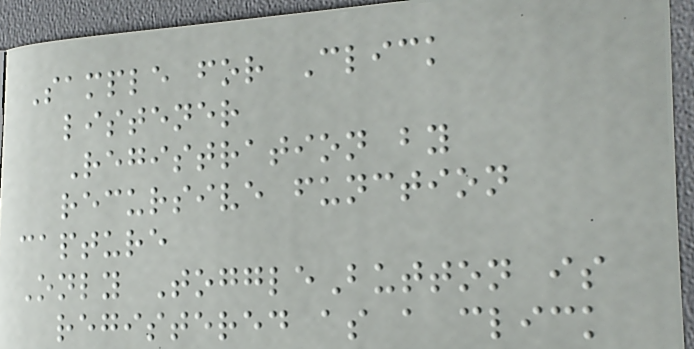Sample for Click
listener
Registration by
recursive function
capture
Only ToggleButton is
registered as a click
